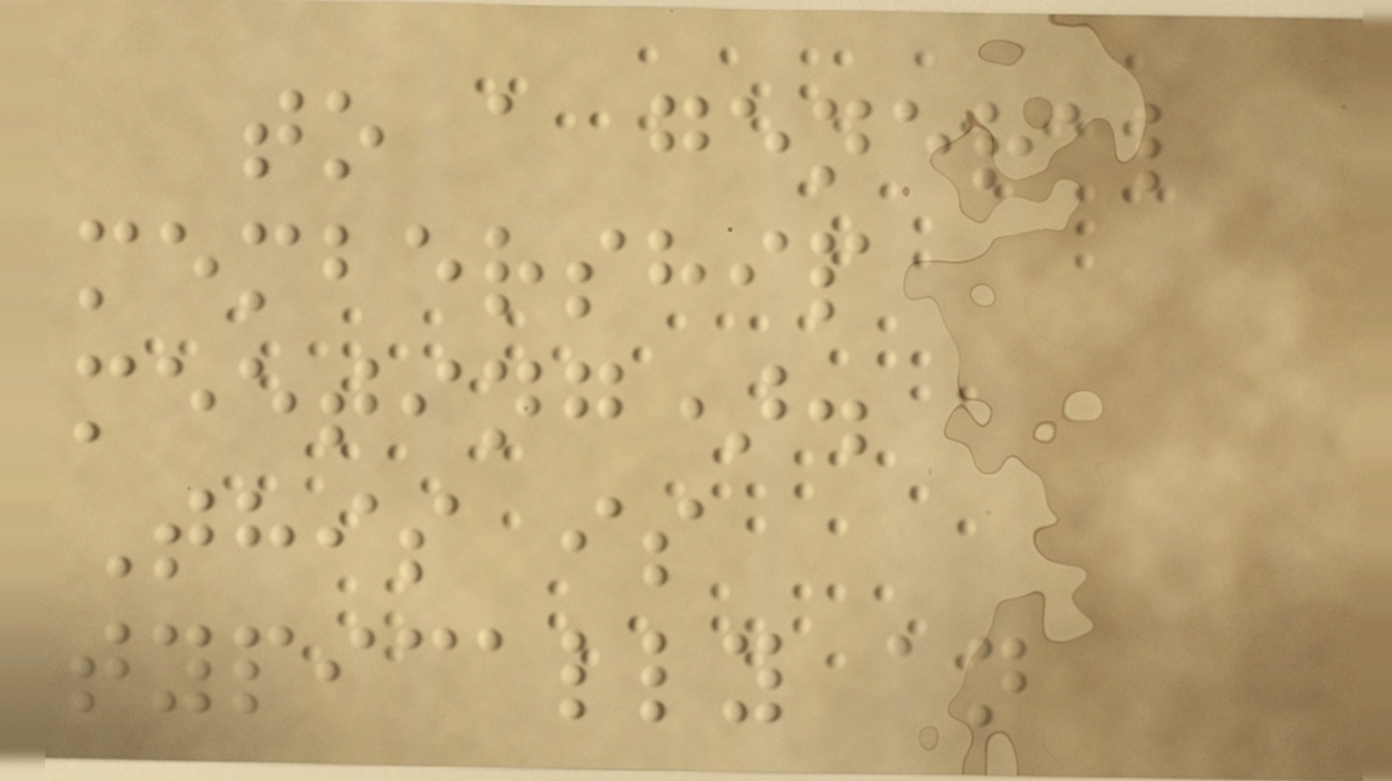to a general
membership
meeting).
This is
typically an
